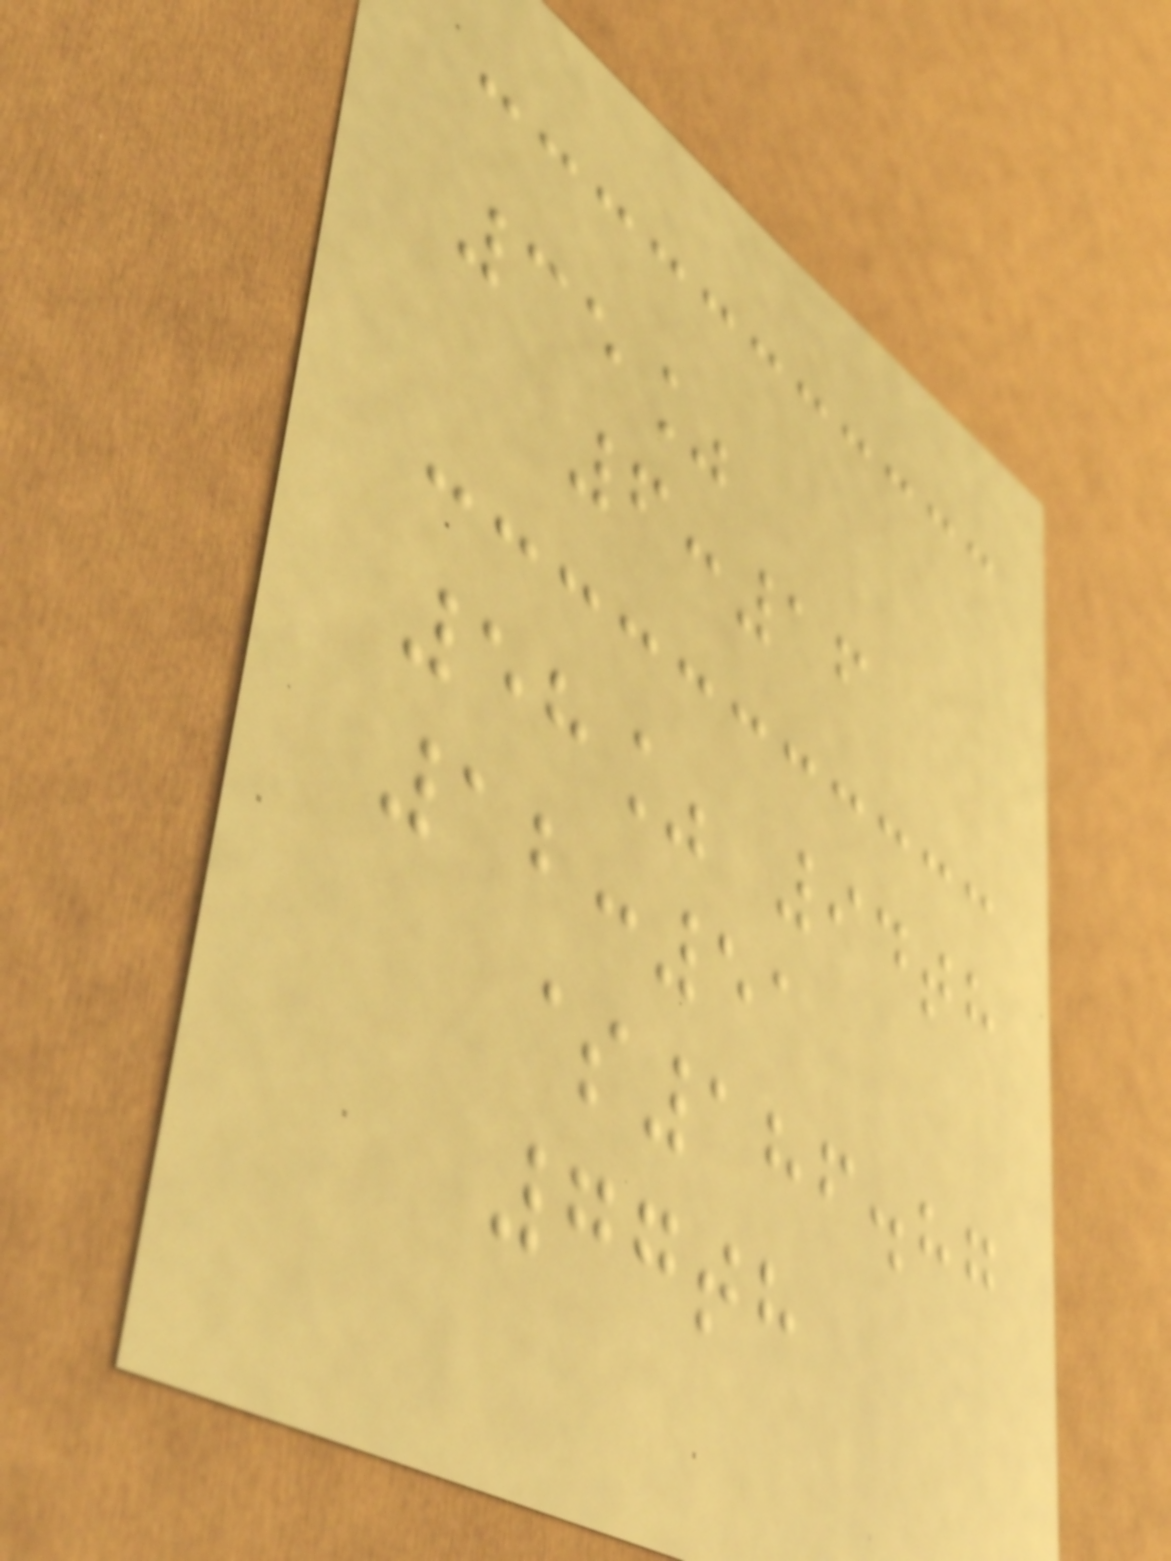35%
6:16
58% 94th
12:51
$186.87
77th
